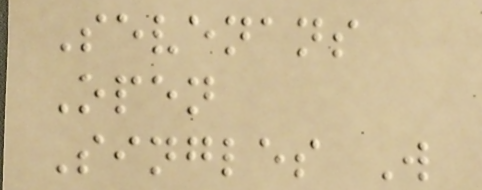Sevenans
Open
Singles W
